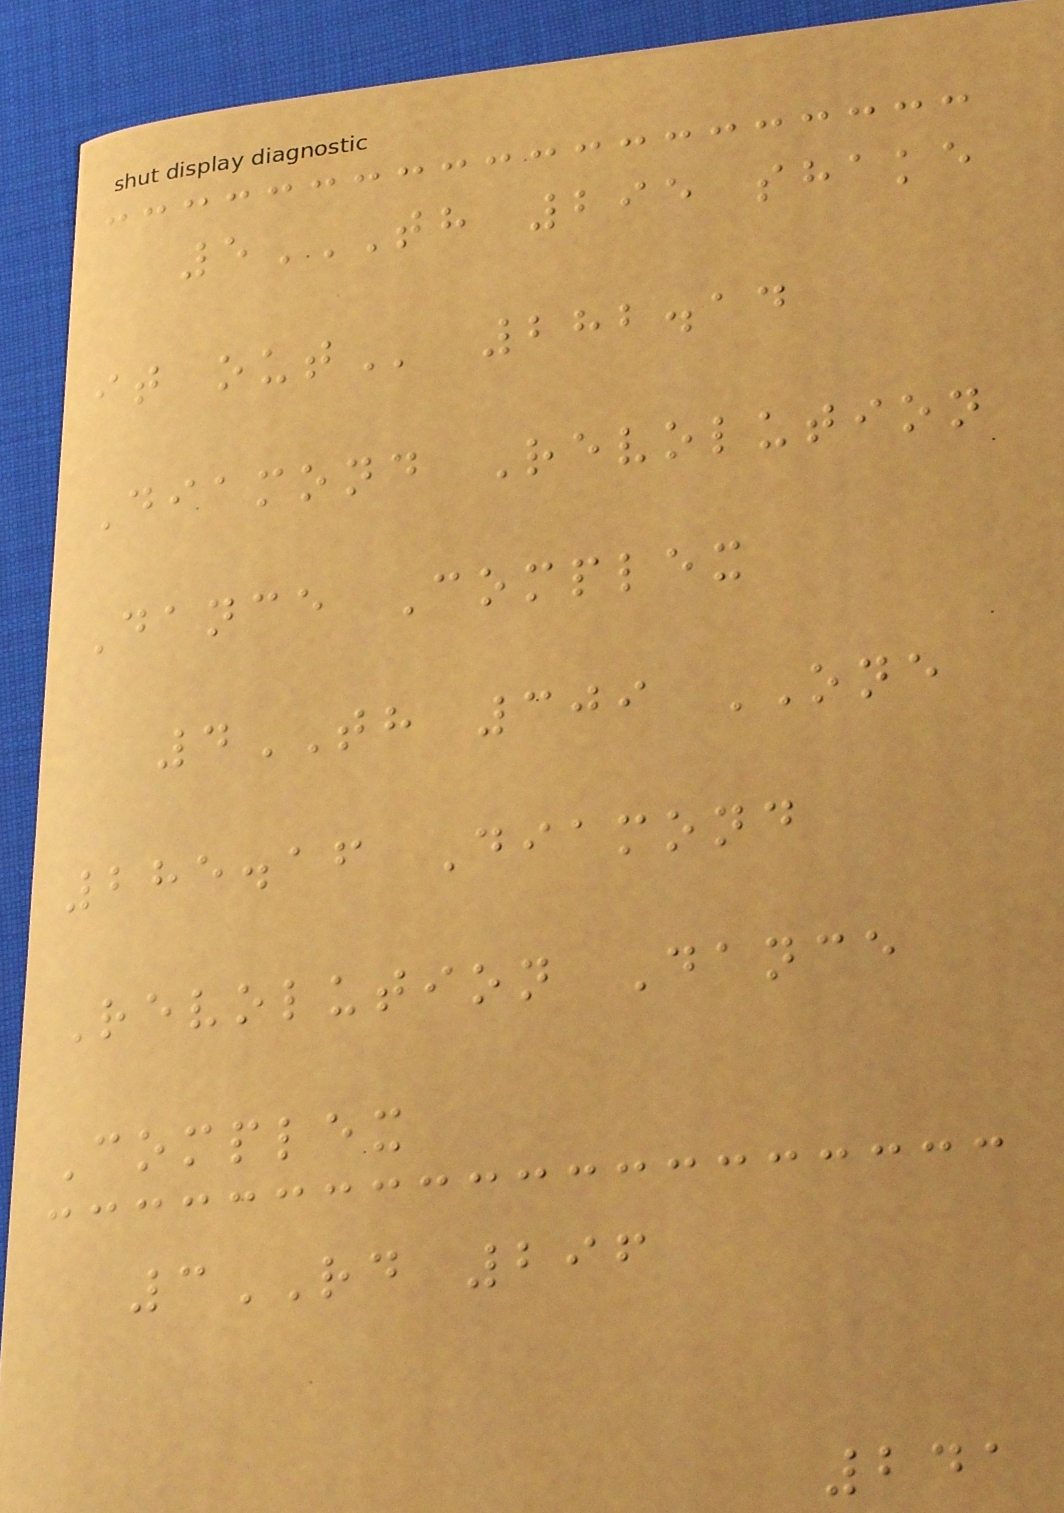5TH 295 SHAKE
IT OUT 282.14
Diamond Revolution
Dance Complex
4TH 309 ONE
285.16 Diamond
Revolution Dance
Complex
3RD 296
241
